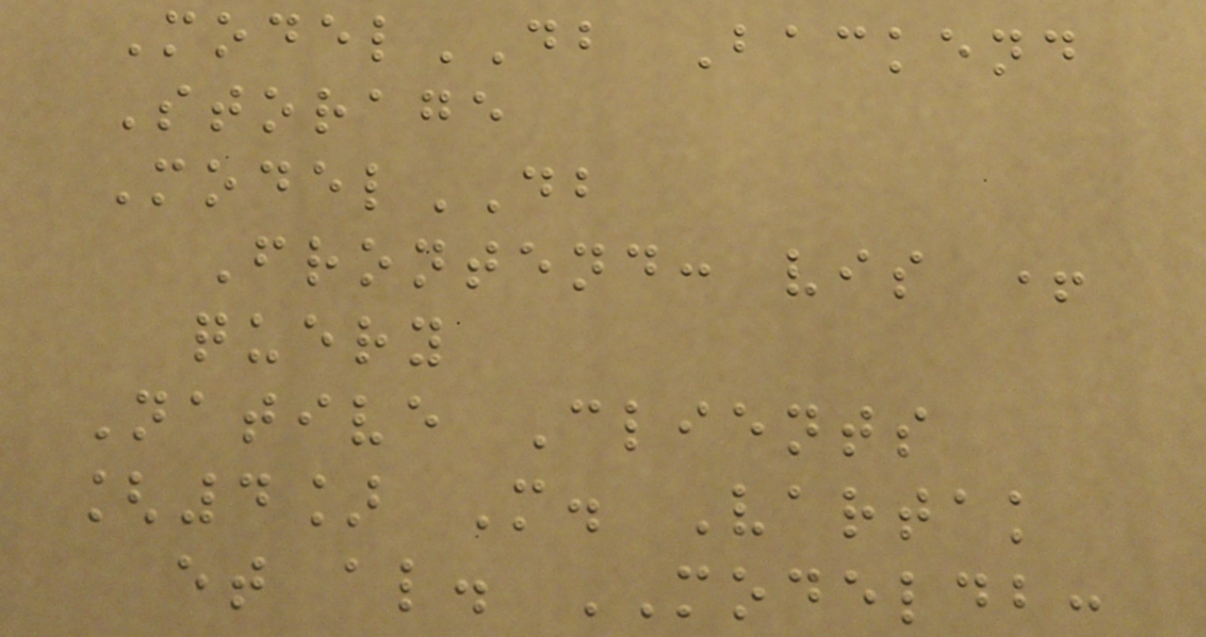ModelDB Backend
Storage
ModelDB
Frontend: vis +
query
Native Clients
[4] M. Vartak
et al. MODELDB:
